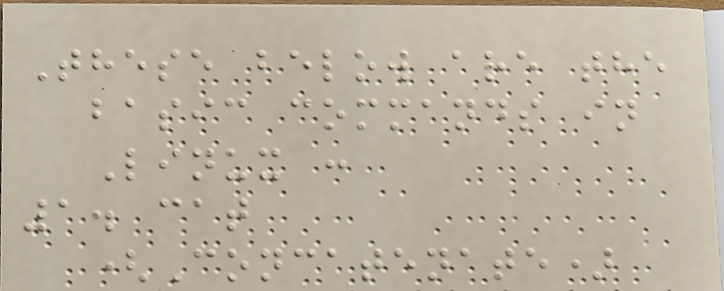These below are the
basic commands in
Linux :
1. cat
(Concatenate)
